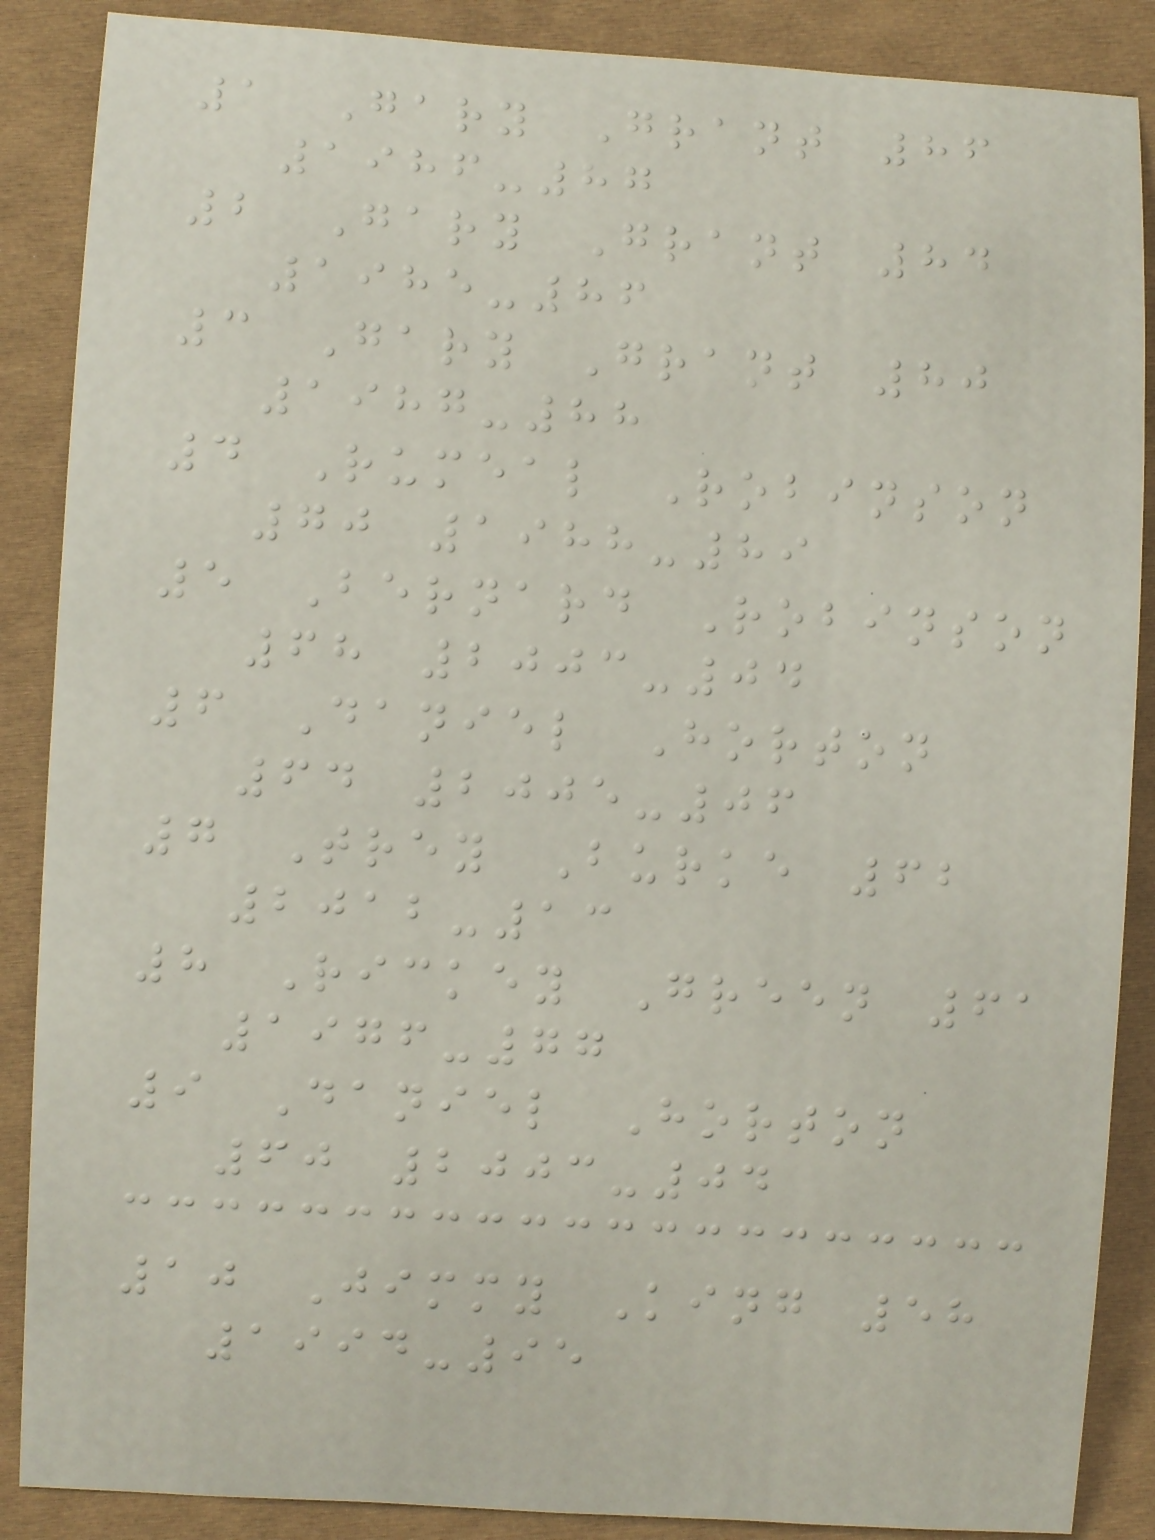1 Gary Grant 86
1986-87
2 Gary Grant 84
1985-86
3 Gary Grant 80
1987-88
4 Rumeal Robinson
70 1988-89
5 Bernard Robinson
68 2003-04
6 Daniel Horton
64 2005-06
7 Trey Burke 62
2012-13
8 Rickey Green 61
1976-77
9 Daniel Horton
60 2003-04
10 Jimmy King 58
1994-95
